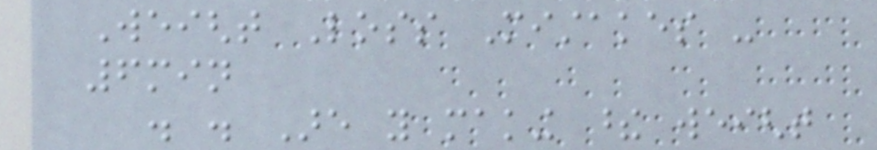Weight Loss Mistakes -
6min
. . Are you making these weight
